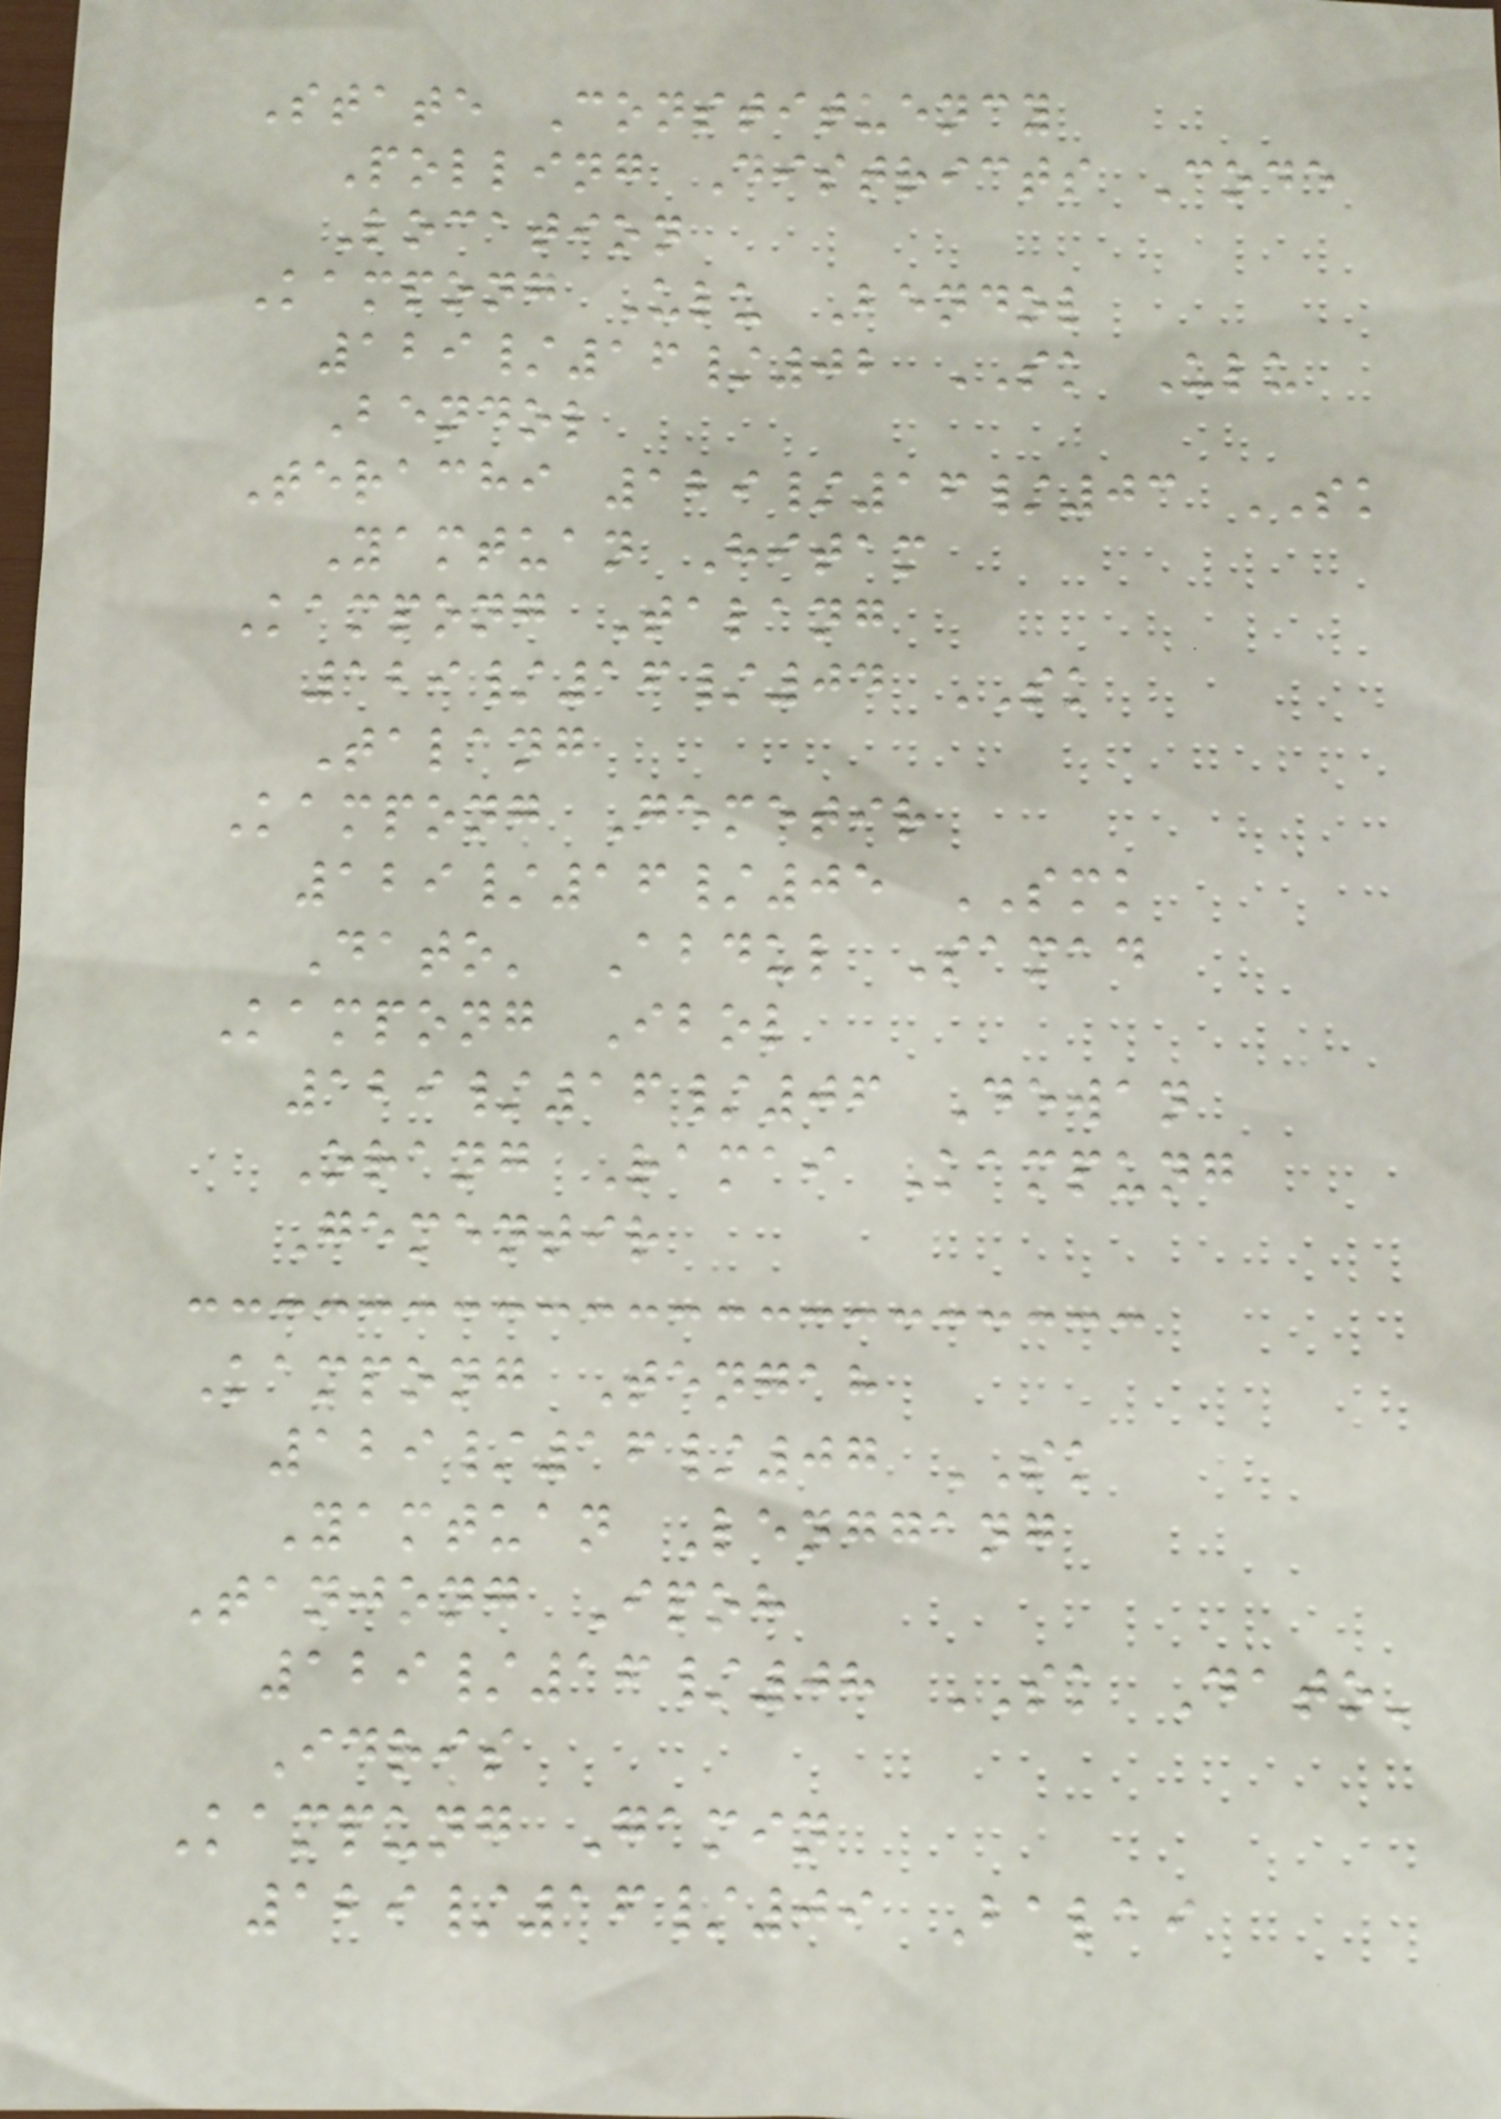State Constituency
Polling Districts Code
Location
Kampong Ulu Bendol
129/16/02 SK Ulu
Bendol
Terachi 129/16/03 SK
Yamtuan Hitam
Kampong Talang
129/16/04 SK
Talang
Kampong Gemetir
129/16/05 SMK
Dato' Abdul Samad
Kampong Ibol
129/16/06 Dewan
Orang Ramai Kampung
Gementir
Kampong Tengah
129/16/07 SK
Yamtuan Lenggang
Tanjong Ipoh
129/16/08 SK Dato'
Idris
Kampung Gamin
129/16/09 Balai
